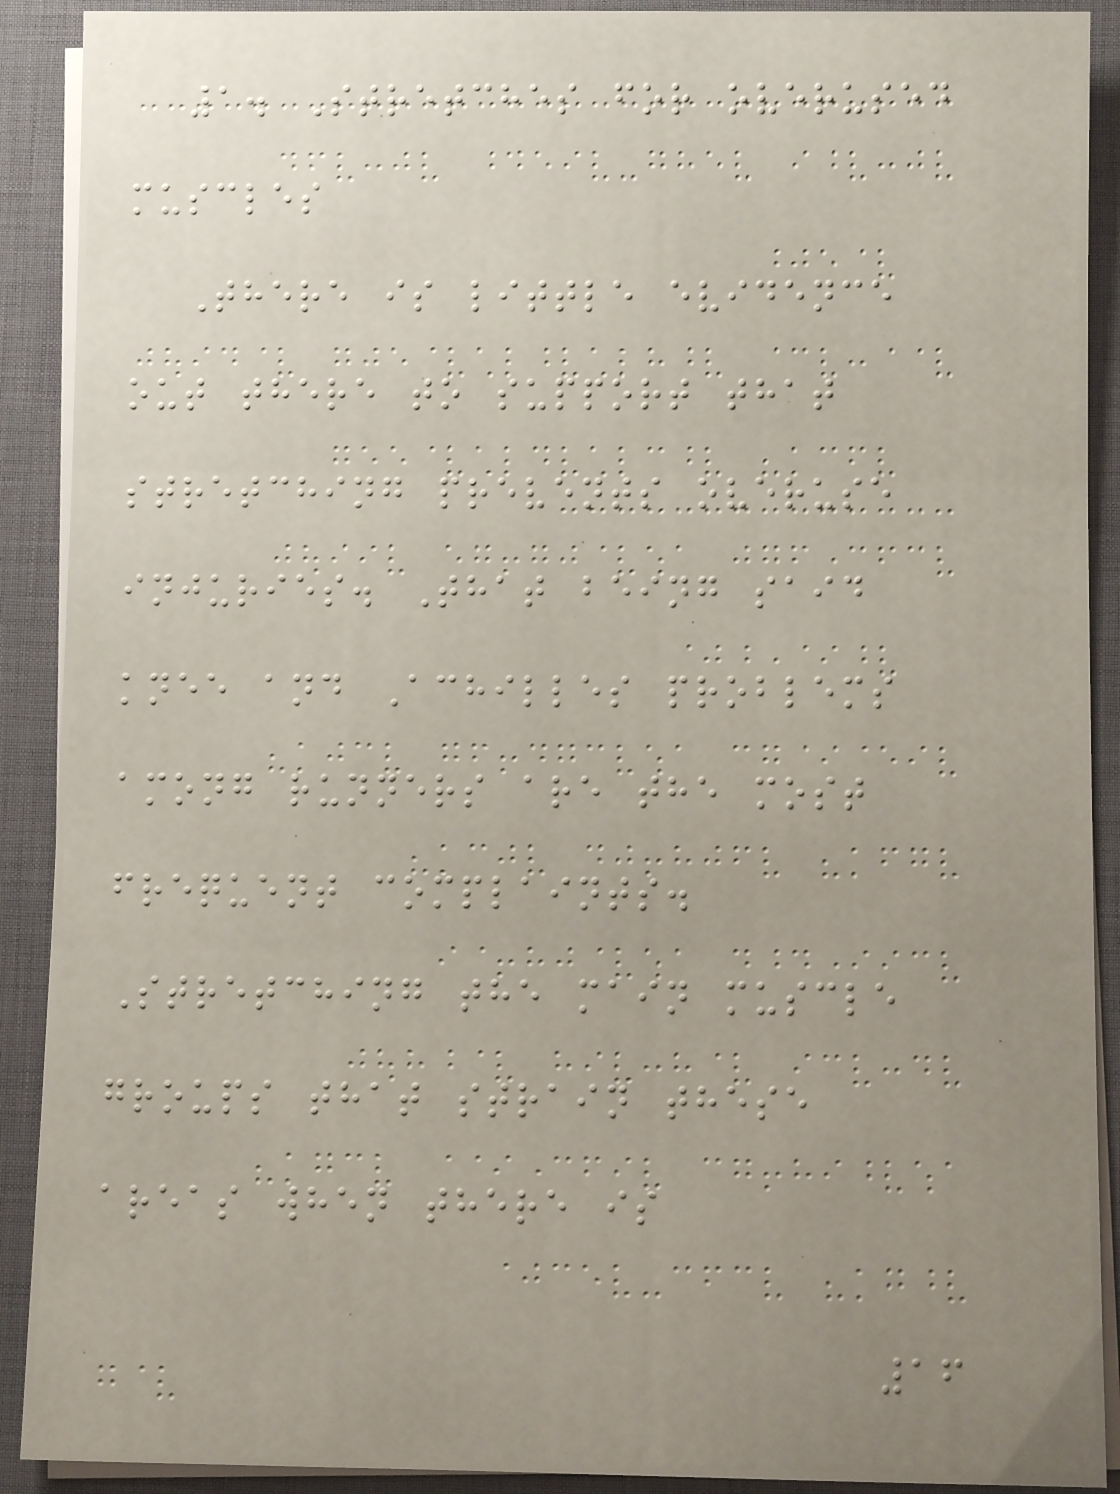1. Stretches for overused
muscles
There is little evidence
out there to support that
stretching prevents overuse
injuries. That being said
knee and Achilles problems
among runners are the most
frequent complaints.
Stretching the main muscle
groups that strain these
areas when there is
16
